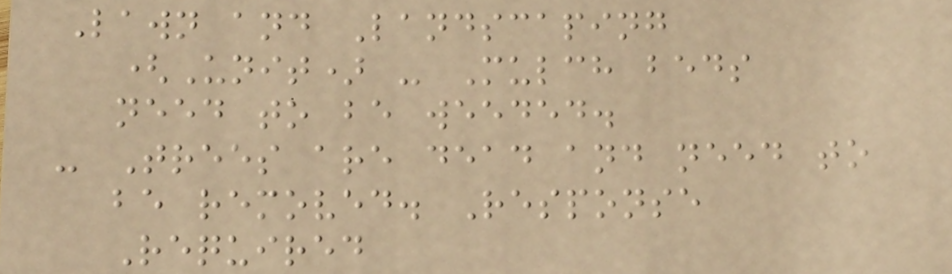Lawn and Landscaping
(Unit) - Mulch beds
need to be weeded.
- Trees are dead and need to
be removed. Response
Required
